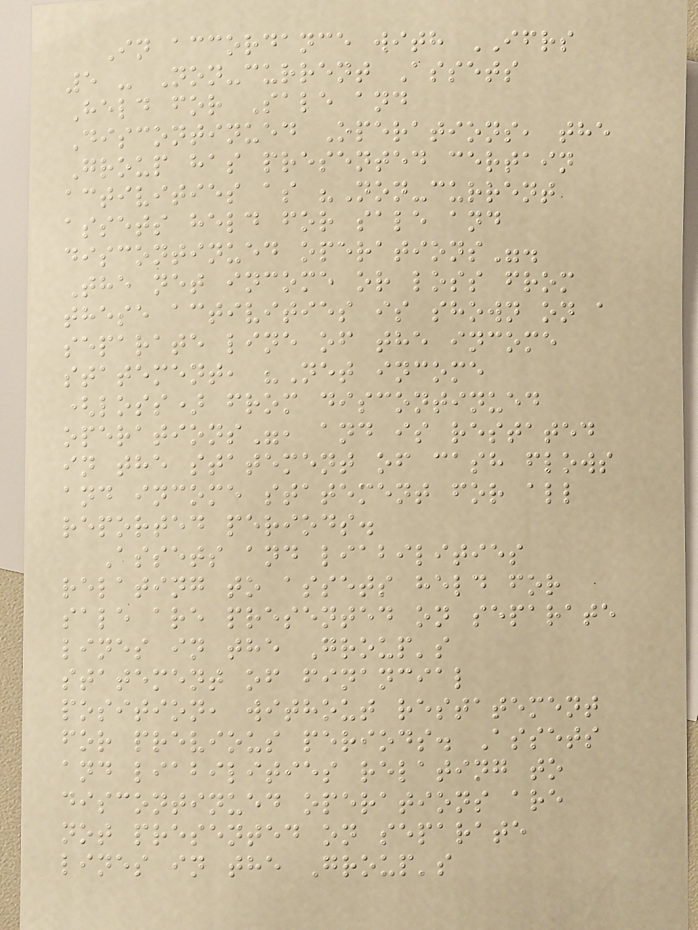In accordance with IFRS
5 - Non-current Assets
Held for Sale and
Discontinued Operations, the
Group has presented certain
activities as "Non-current
assets held for sale and
discontinued operations".
The net income or loss from
these activities is shown on a
separate line of the income
statement, "Net income
(loss) from discontinued
operations", and is restated
in the statement of cash flows
and income statement for all
reported periods.
Assets and liabilities
relating to assets held for
sale are presented on separate
lines in the Group's
statement of financial
position, without restatement
for previous periods. Assets
and liabilities relating to
discontinued operations are
not presented on separate
lines in the Group's
